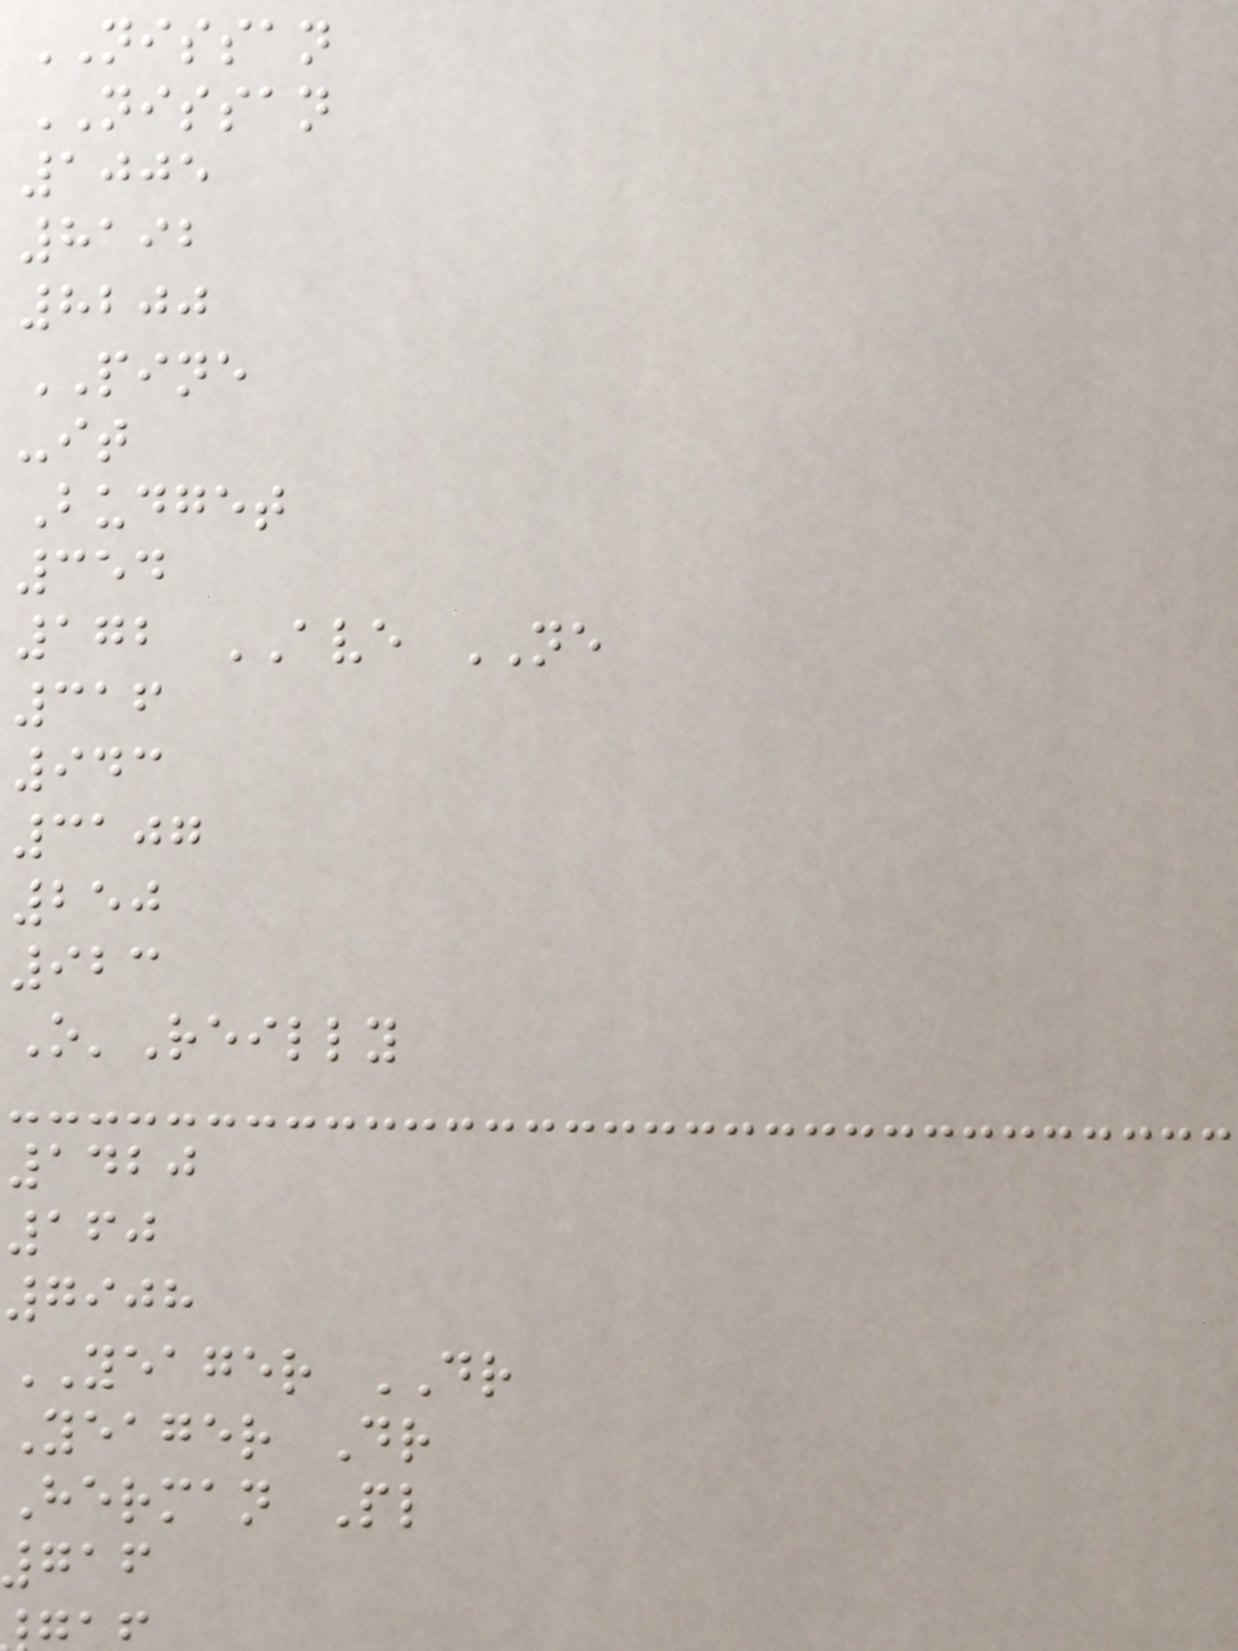NISSAN
NISSAN
1005
8192
8200
PINE
-it
Budget
354
172 AVE NE
316
943
3107
250
923
O'Reilly
1420
160
7908
YEAGER DR
Yeager Dr
Herman Pl
